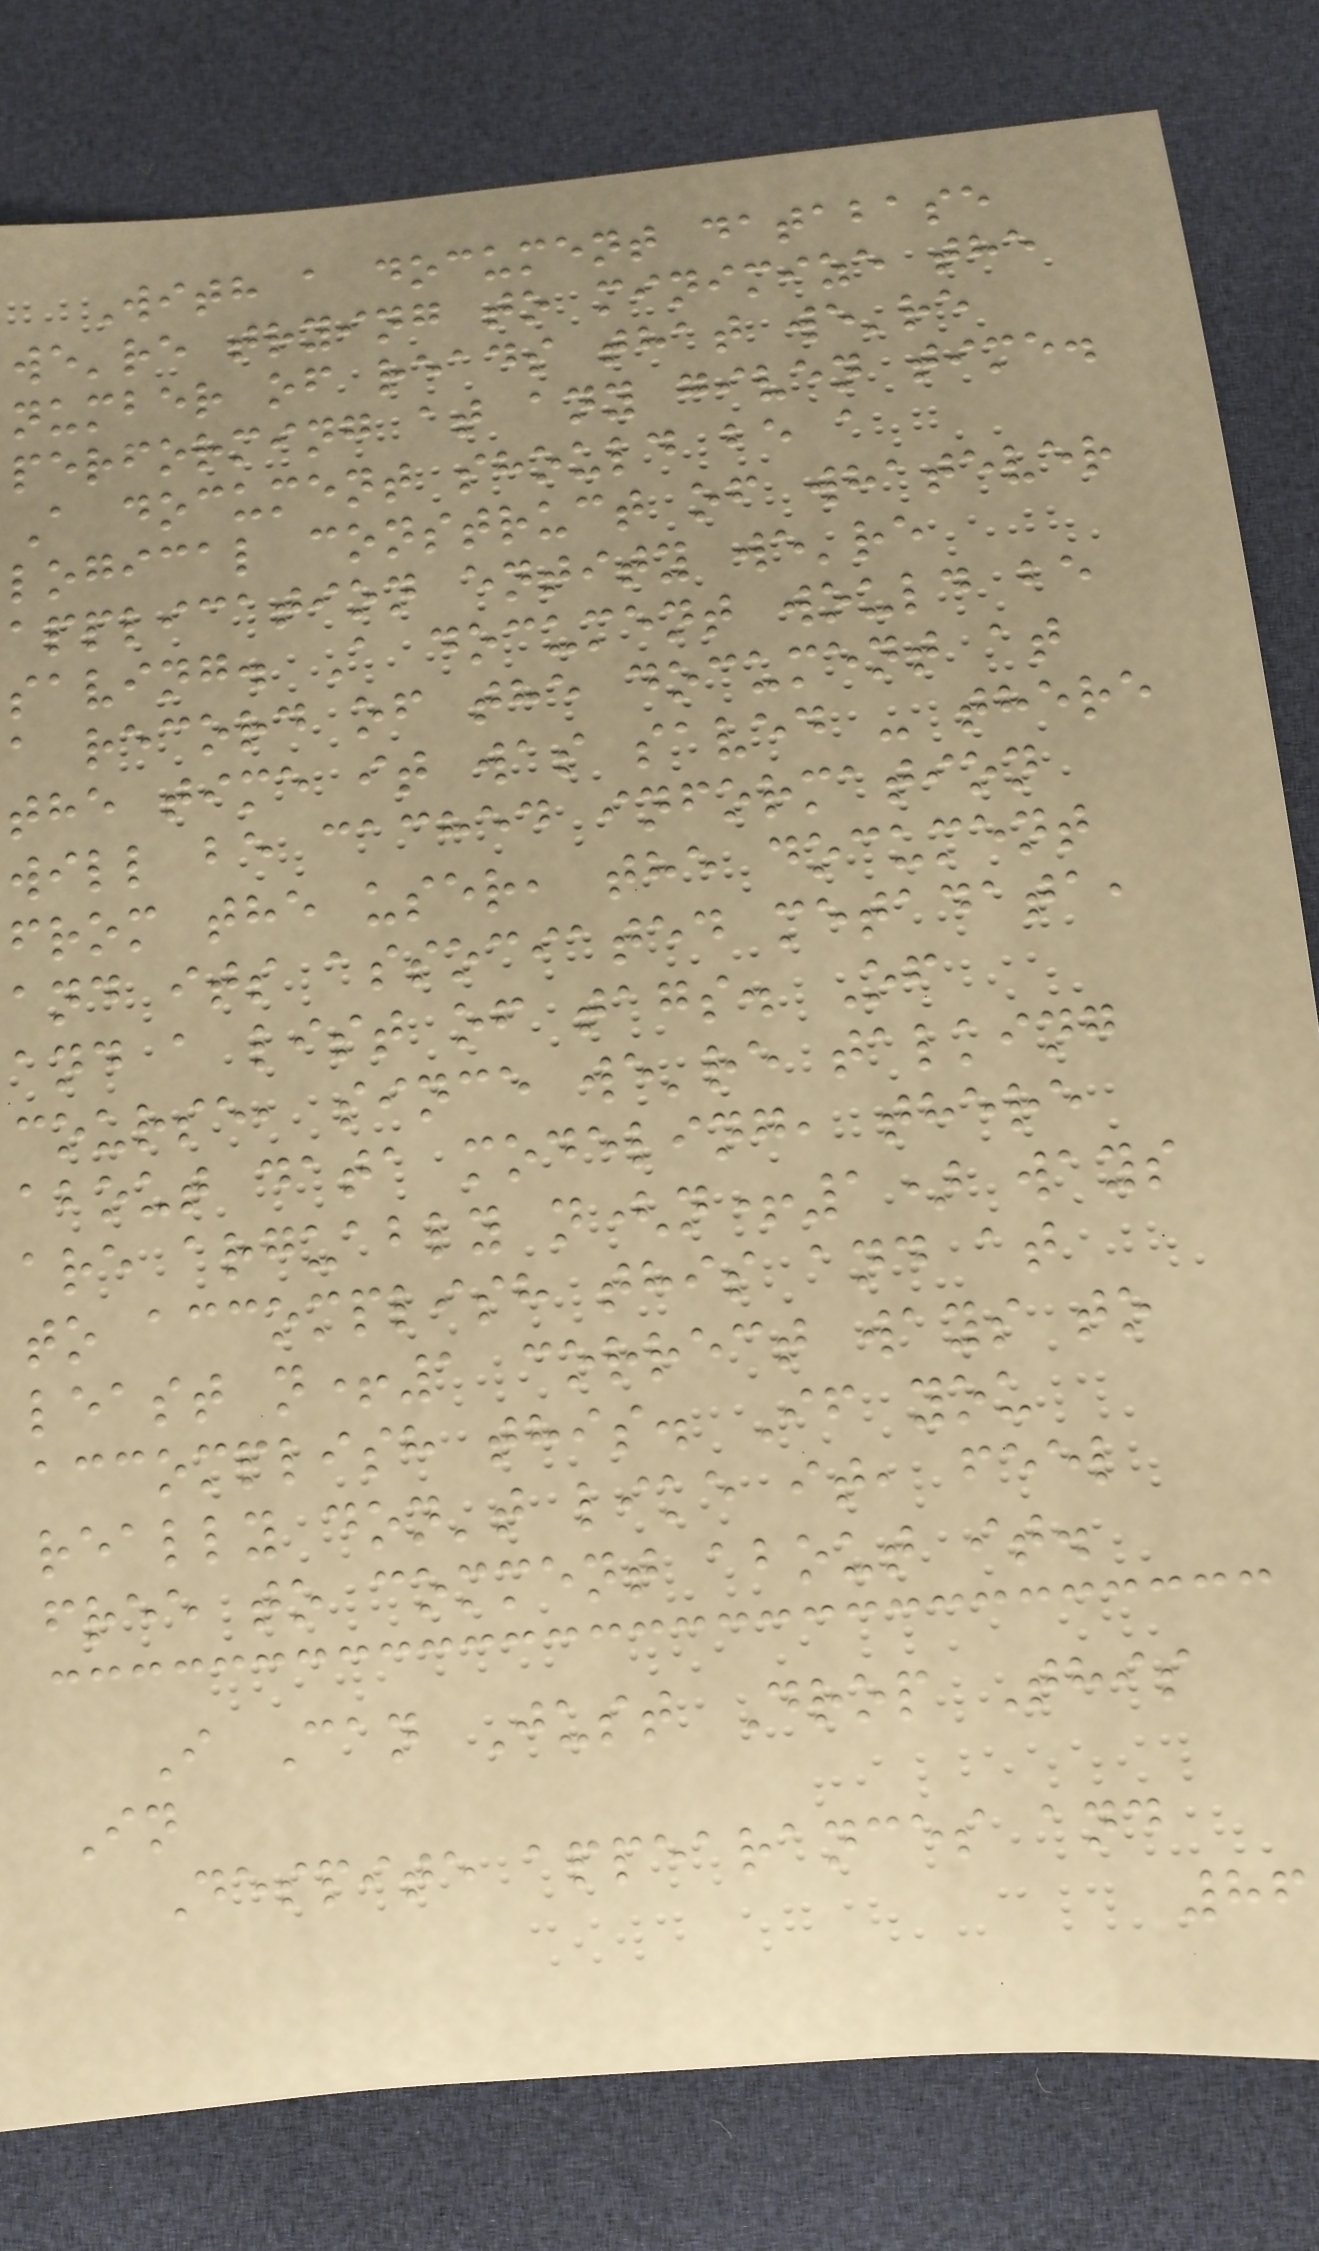With a document database
we're trying to minimize the
number of reads that we're
performing at any given time.
A document should be a
logical construct of whatever
application entity we're
saving. A document would be
a record of the document at
the time it was saved - there
will be cached information
from the user, the document
and its associated metadata,
and a list of tags. Of
course, since we're talking
about data modeling, there
are arguably n(n+1) ways
to accomplish this and at
least n+1 correct ways to
accomplish this. If you
really don't like it, feel
free to comment about it.
I Can Just Drop This
In
Despite appearances and
86
